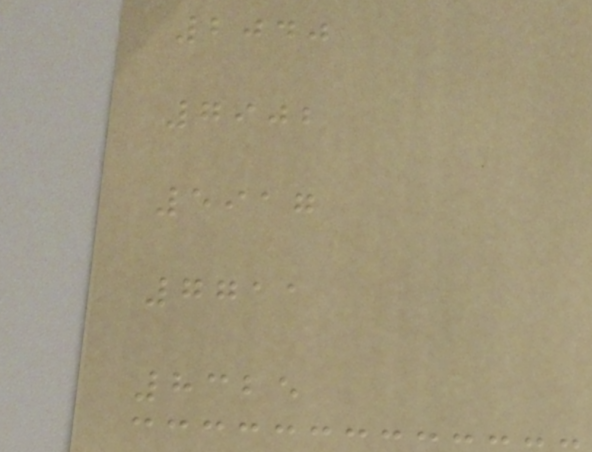2040
7902
5917
7711
8325
